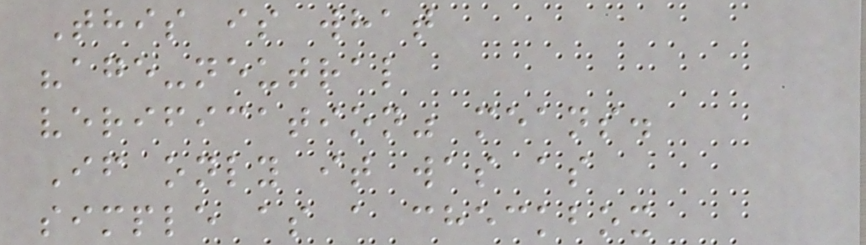This is what
"age-neutral
verification" means.
If only it was as
simple as a checkbox
